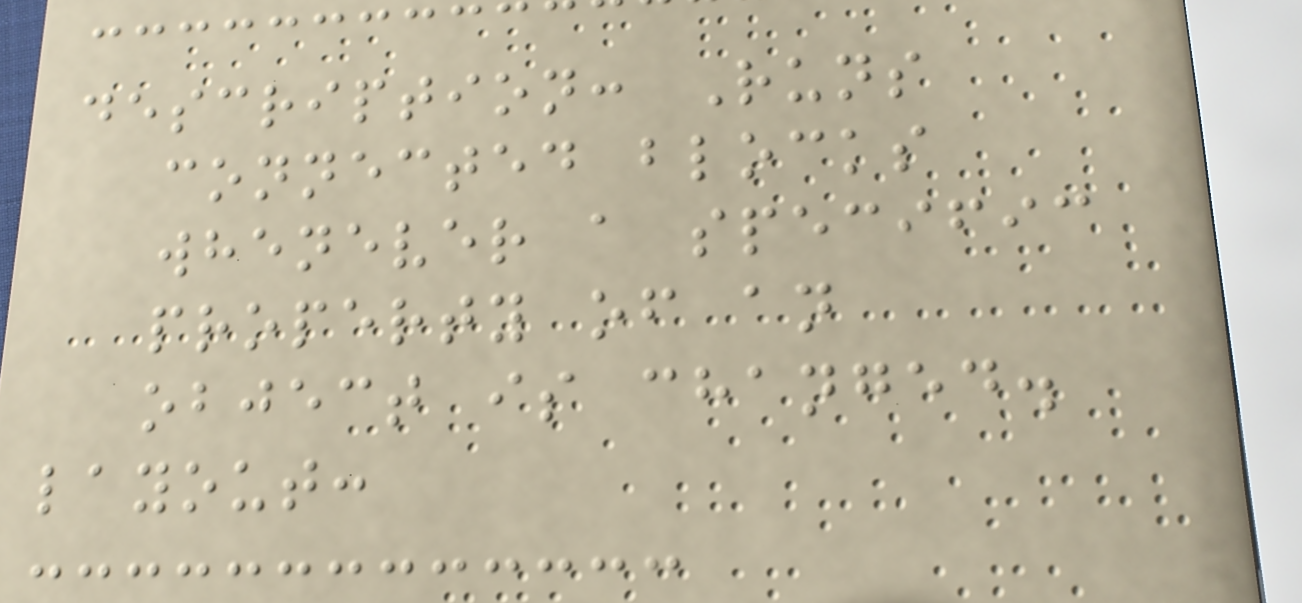description: Runs
connected blocks
whenever a specific
property of an
object is changed.
layout:
